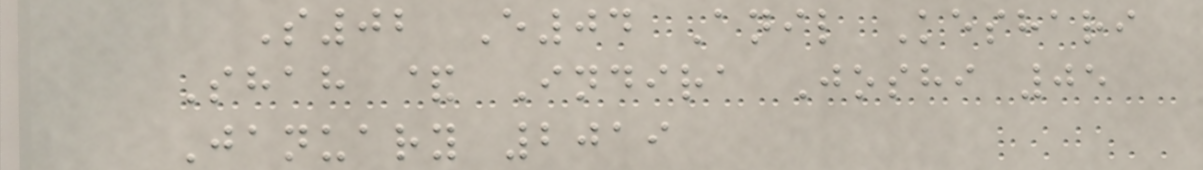S02 E04 Anil Keshari
Shah & Indira Joshi 05
January 2019
